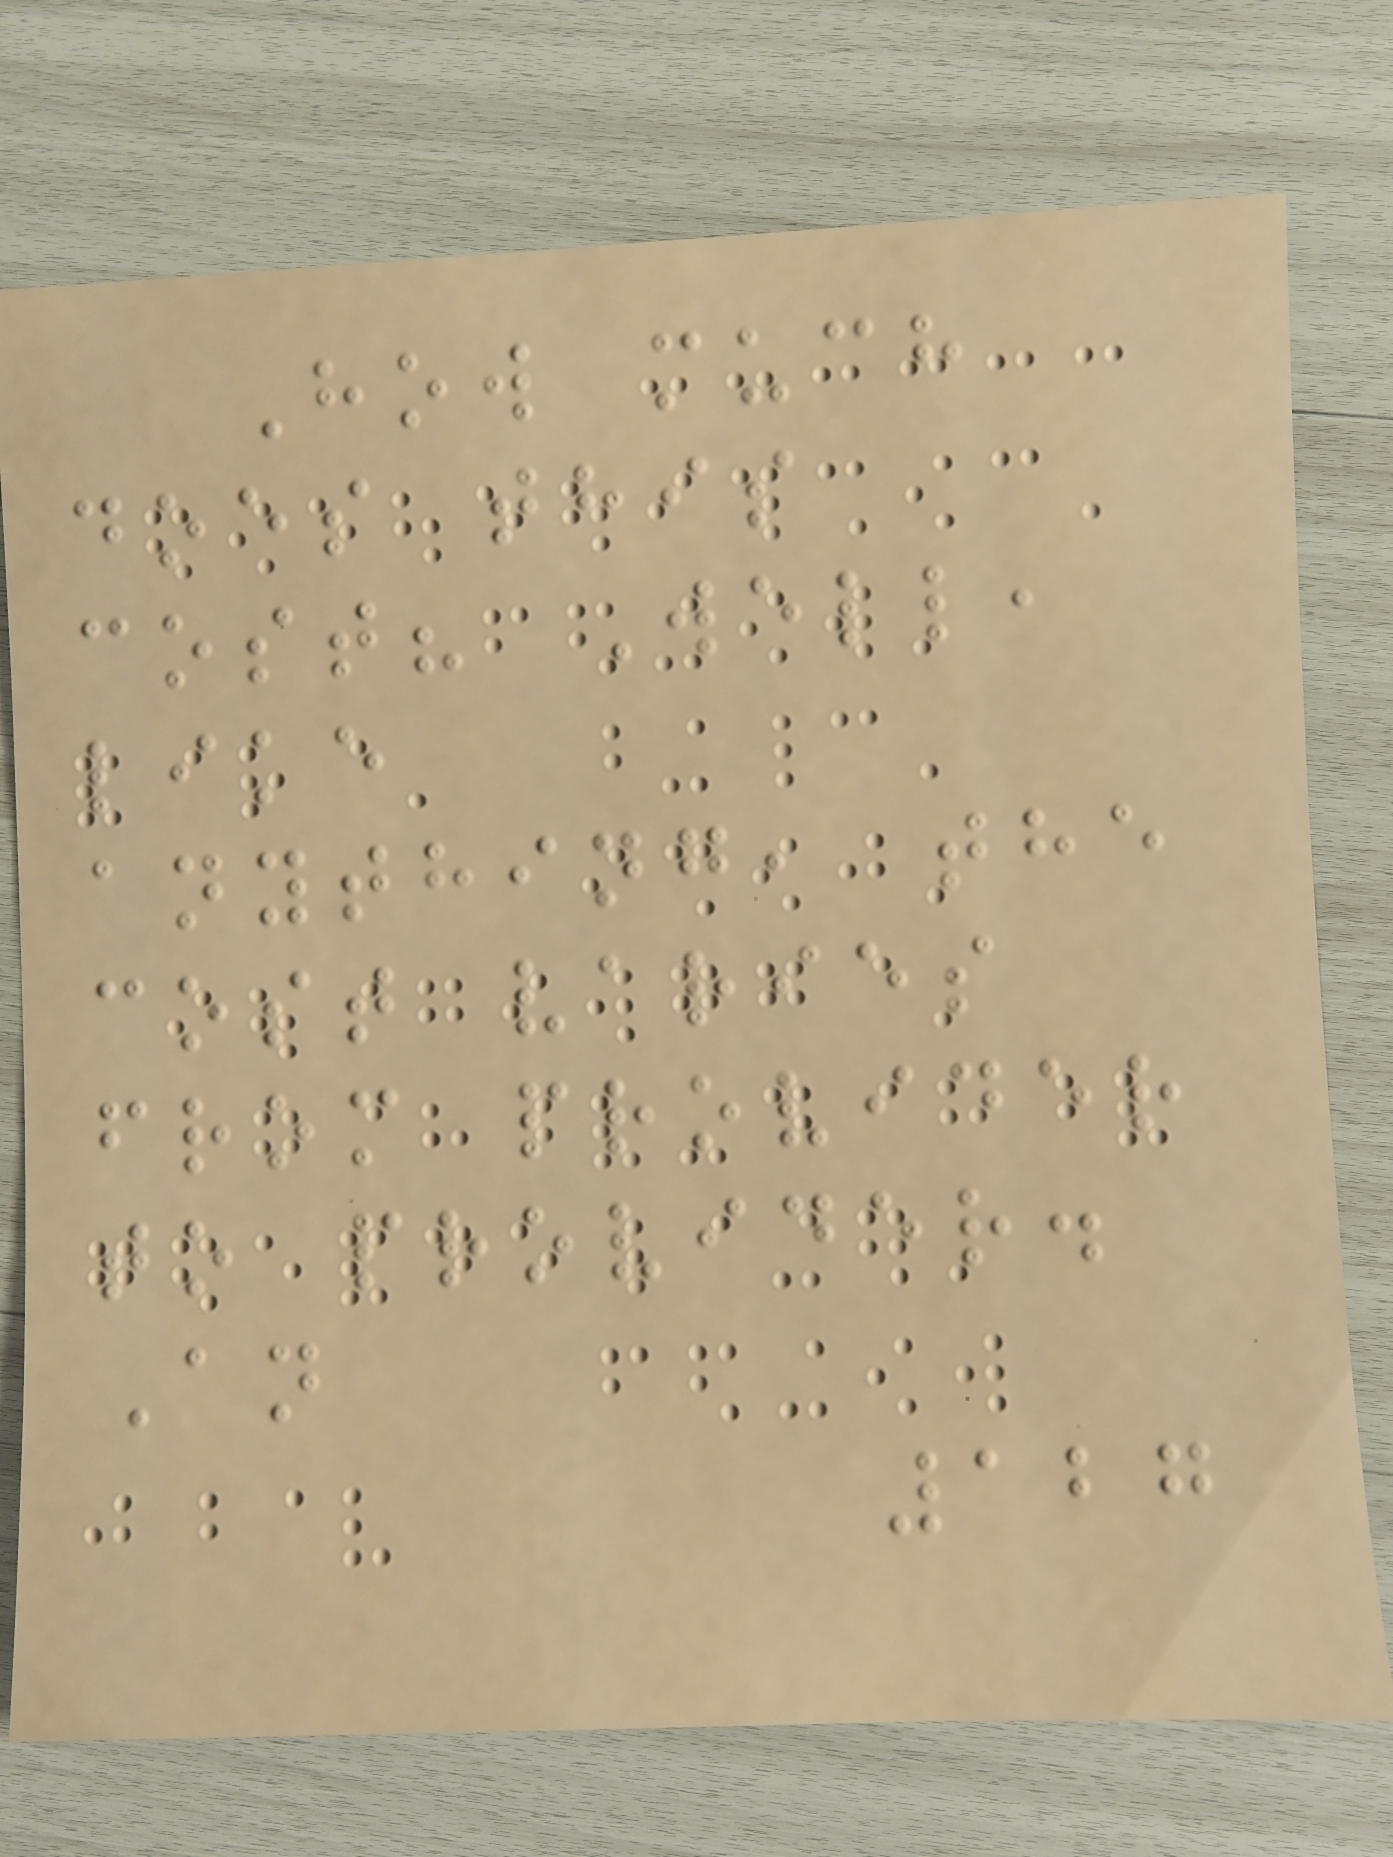How much
does this
cost? Well,
like
anything, the
cost varies
from provider
to provider.
An
127
